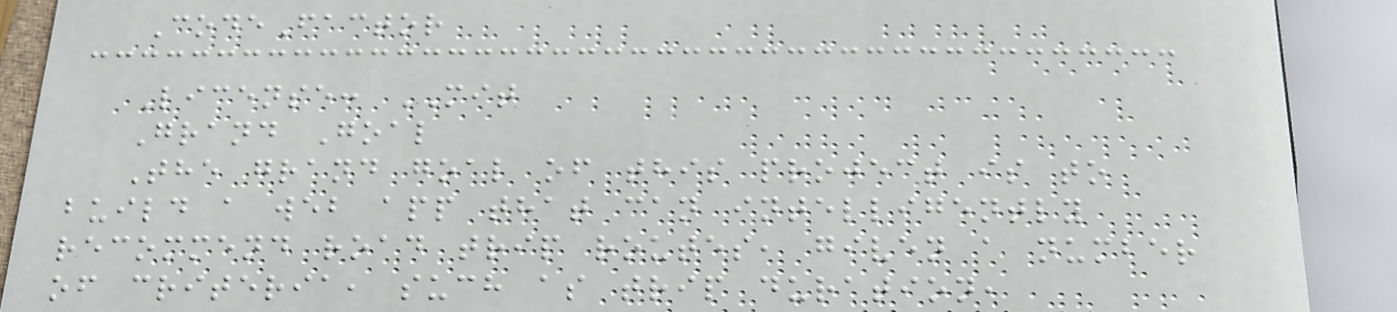CodeFactor
License: MIT
Grand Goal
The grand goal of this project is to
build a web app that can intelligently
recommend road trip routes, given a number
of criteria, such as trip duration,
